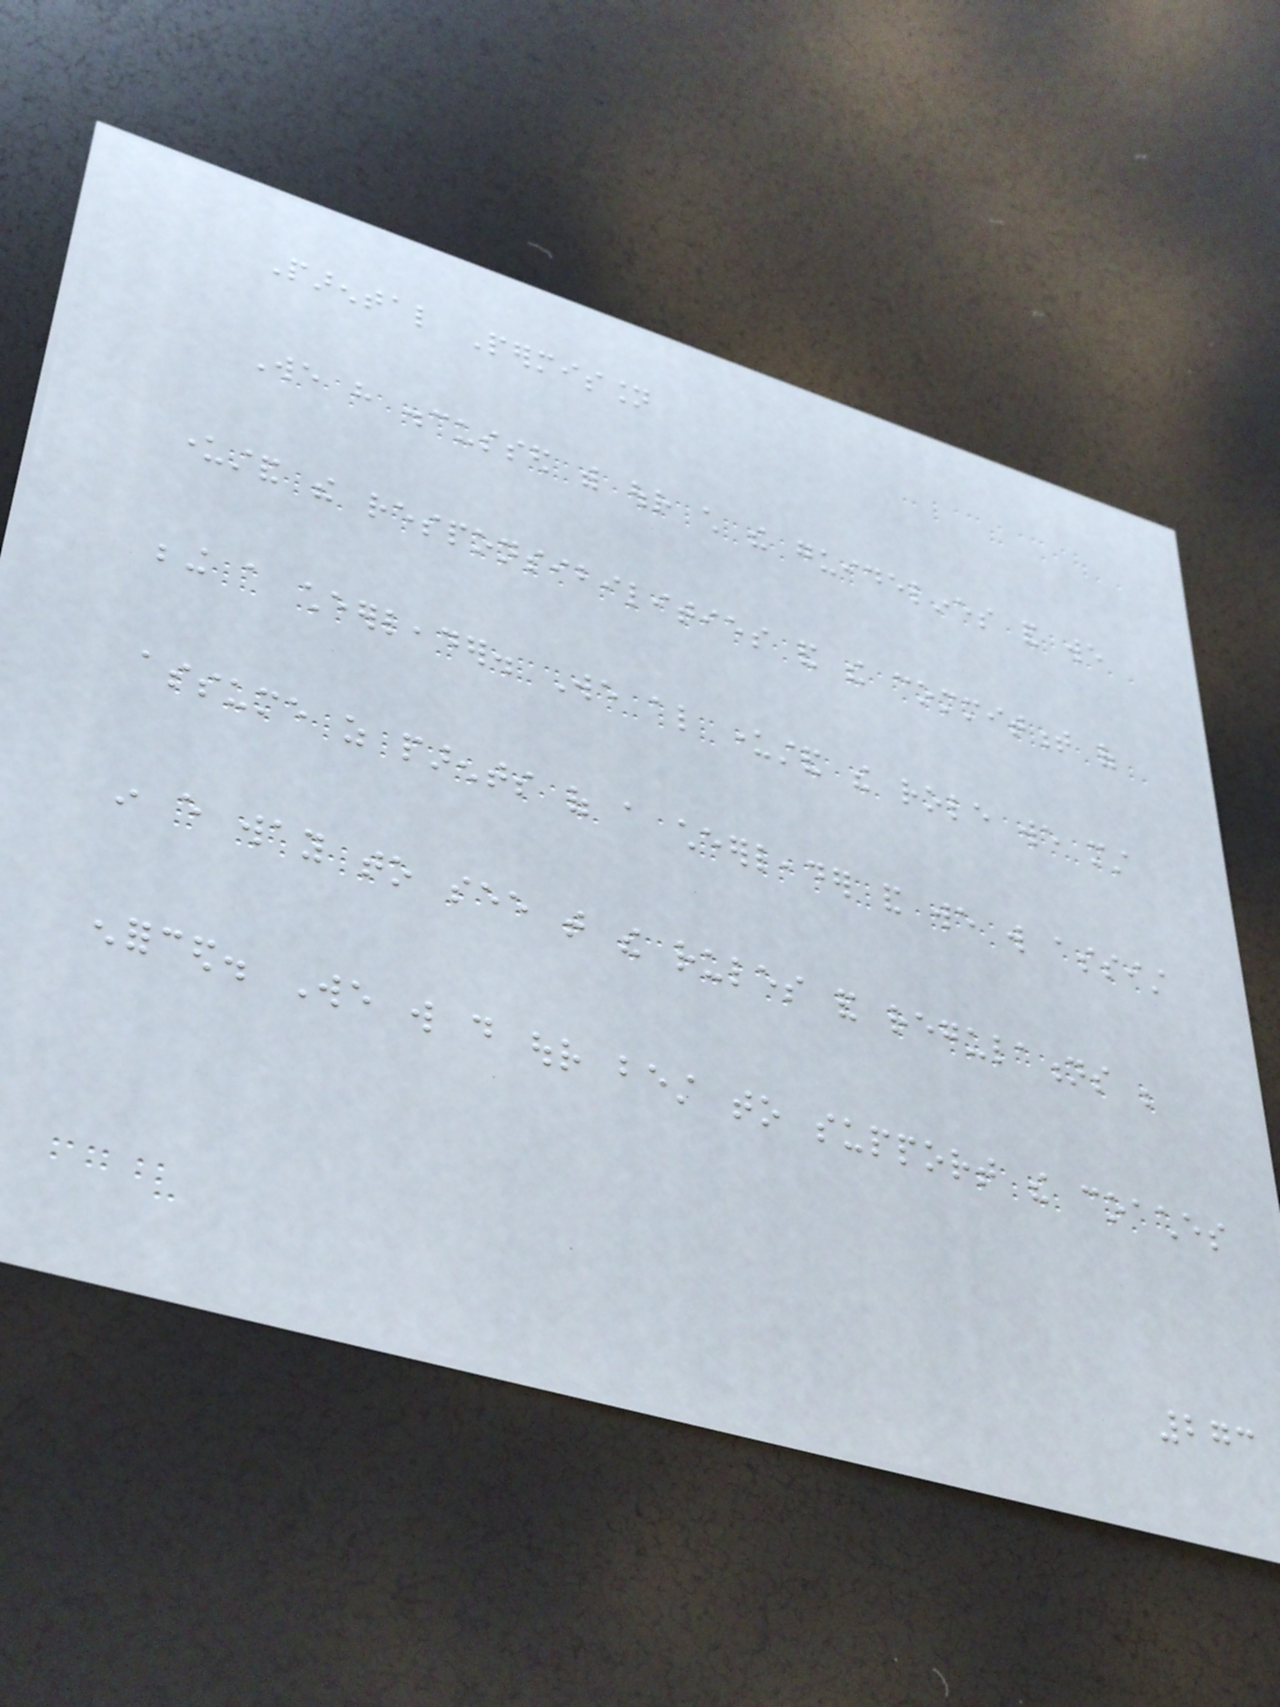Parental Permission
We have discussed with our child the guidelines and we
understand the responsibilities and the commitment of
being a cheerleader. We also understand the role we must
assume as parents of a cheerleader and we will assist
in every way to see that the rules and regulations be
enforced. We will do our best to support the coaches
273
